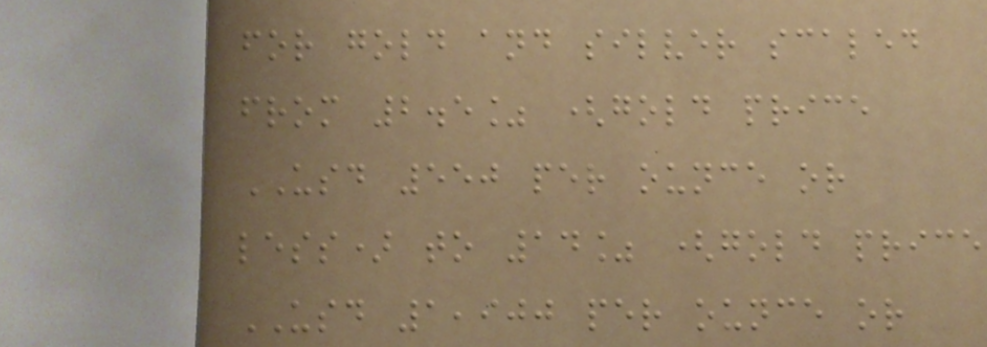for gold and silver scaled
from 2.5% (gold price
USD 550 per ounce or
less) to 14% (gold price
USD 1,900 per ounce or
